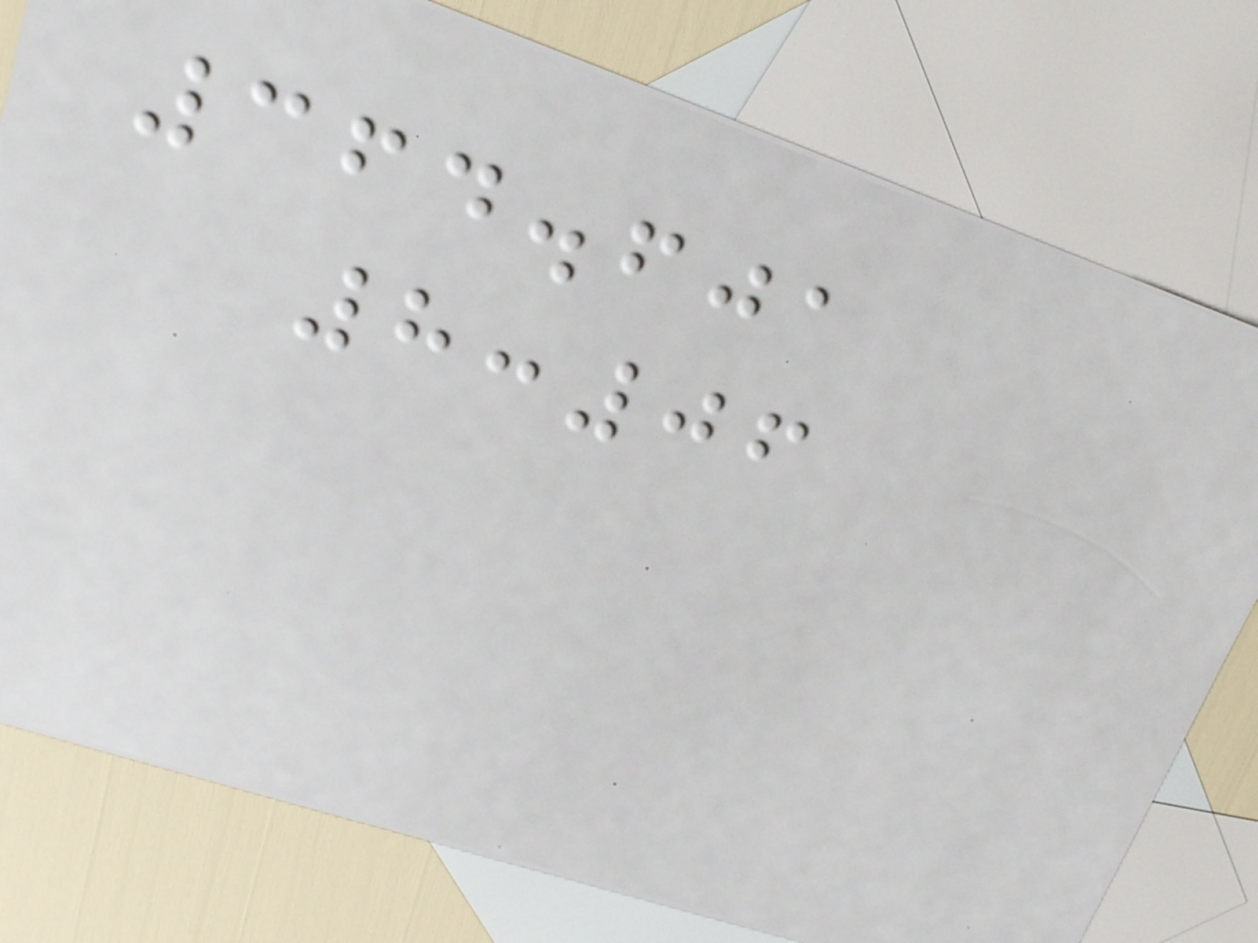364.601
8:06
